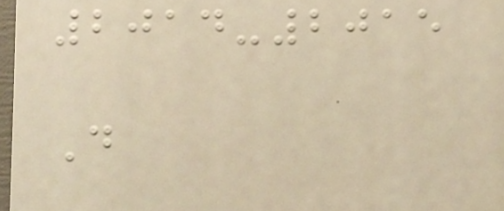2014-2015
D
